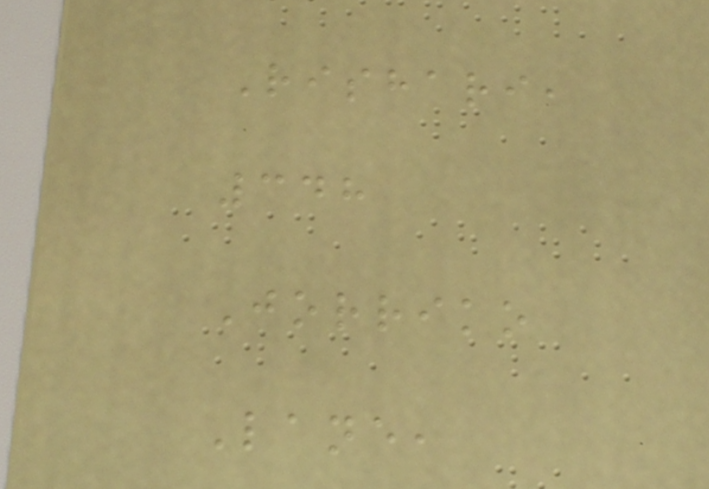Rishari,
348
Jorriko
Lane,
